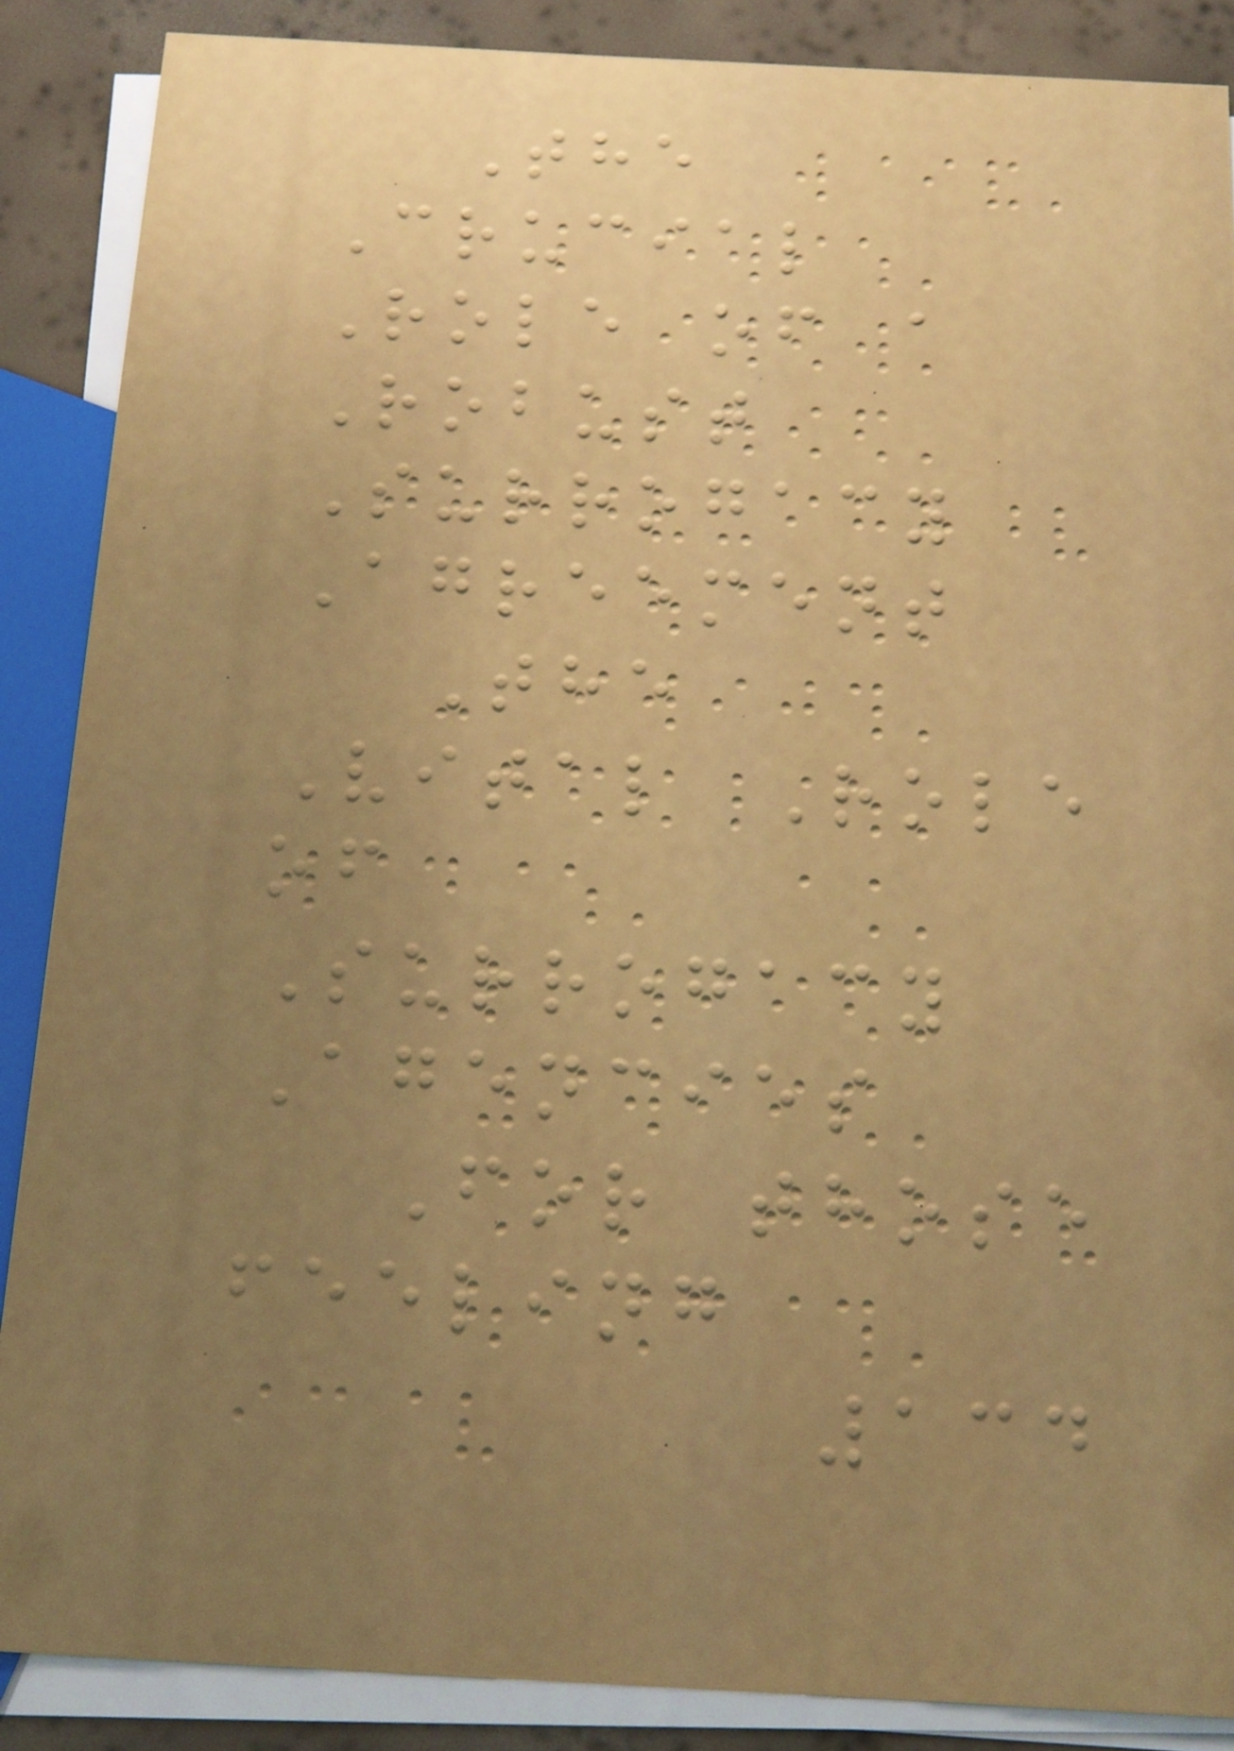The
Crucial
Role of a
Robust
Surrogacy
Agreement
The
Vital Role
of
Surrogacy
Agencies
For those
feeling
134
